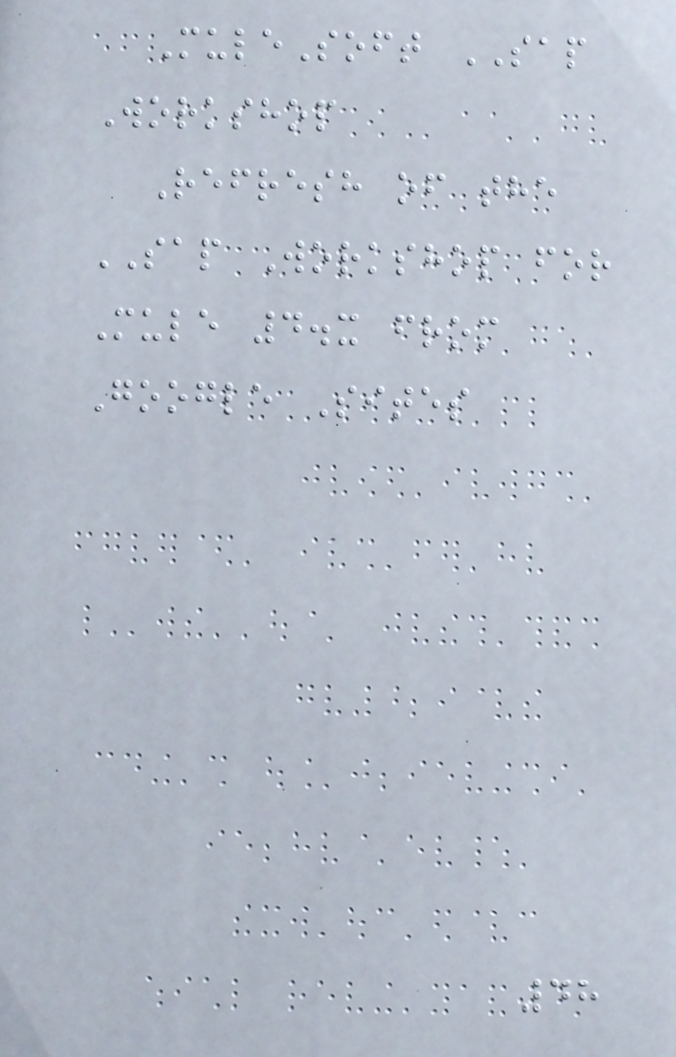MuleSoft SAP
Workshop
Refresh of the
SAP Workshop for
Mule 4.x from
Google Sites
48
